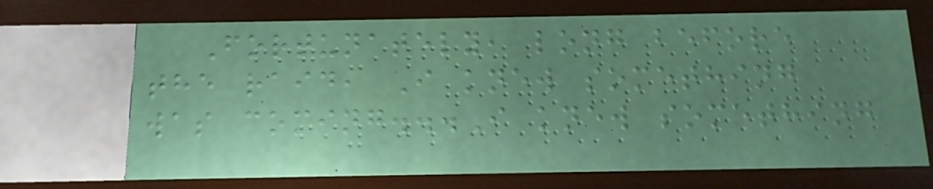Fortunately, long before
the raid, I knew something
was coming...I knew something
